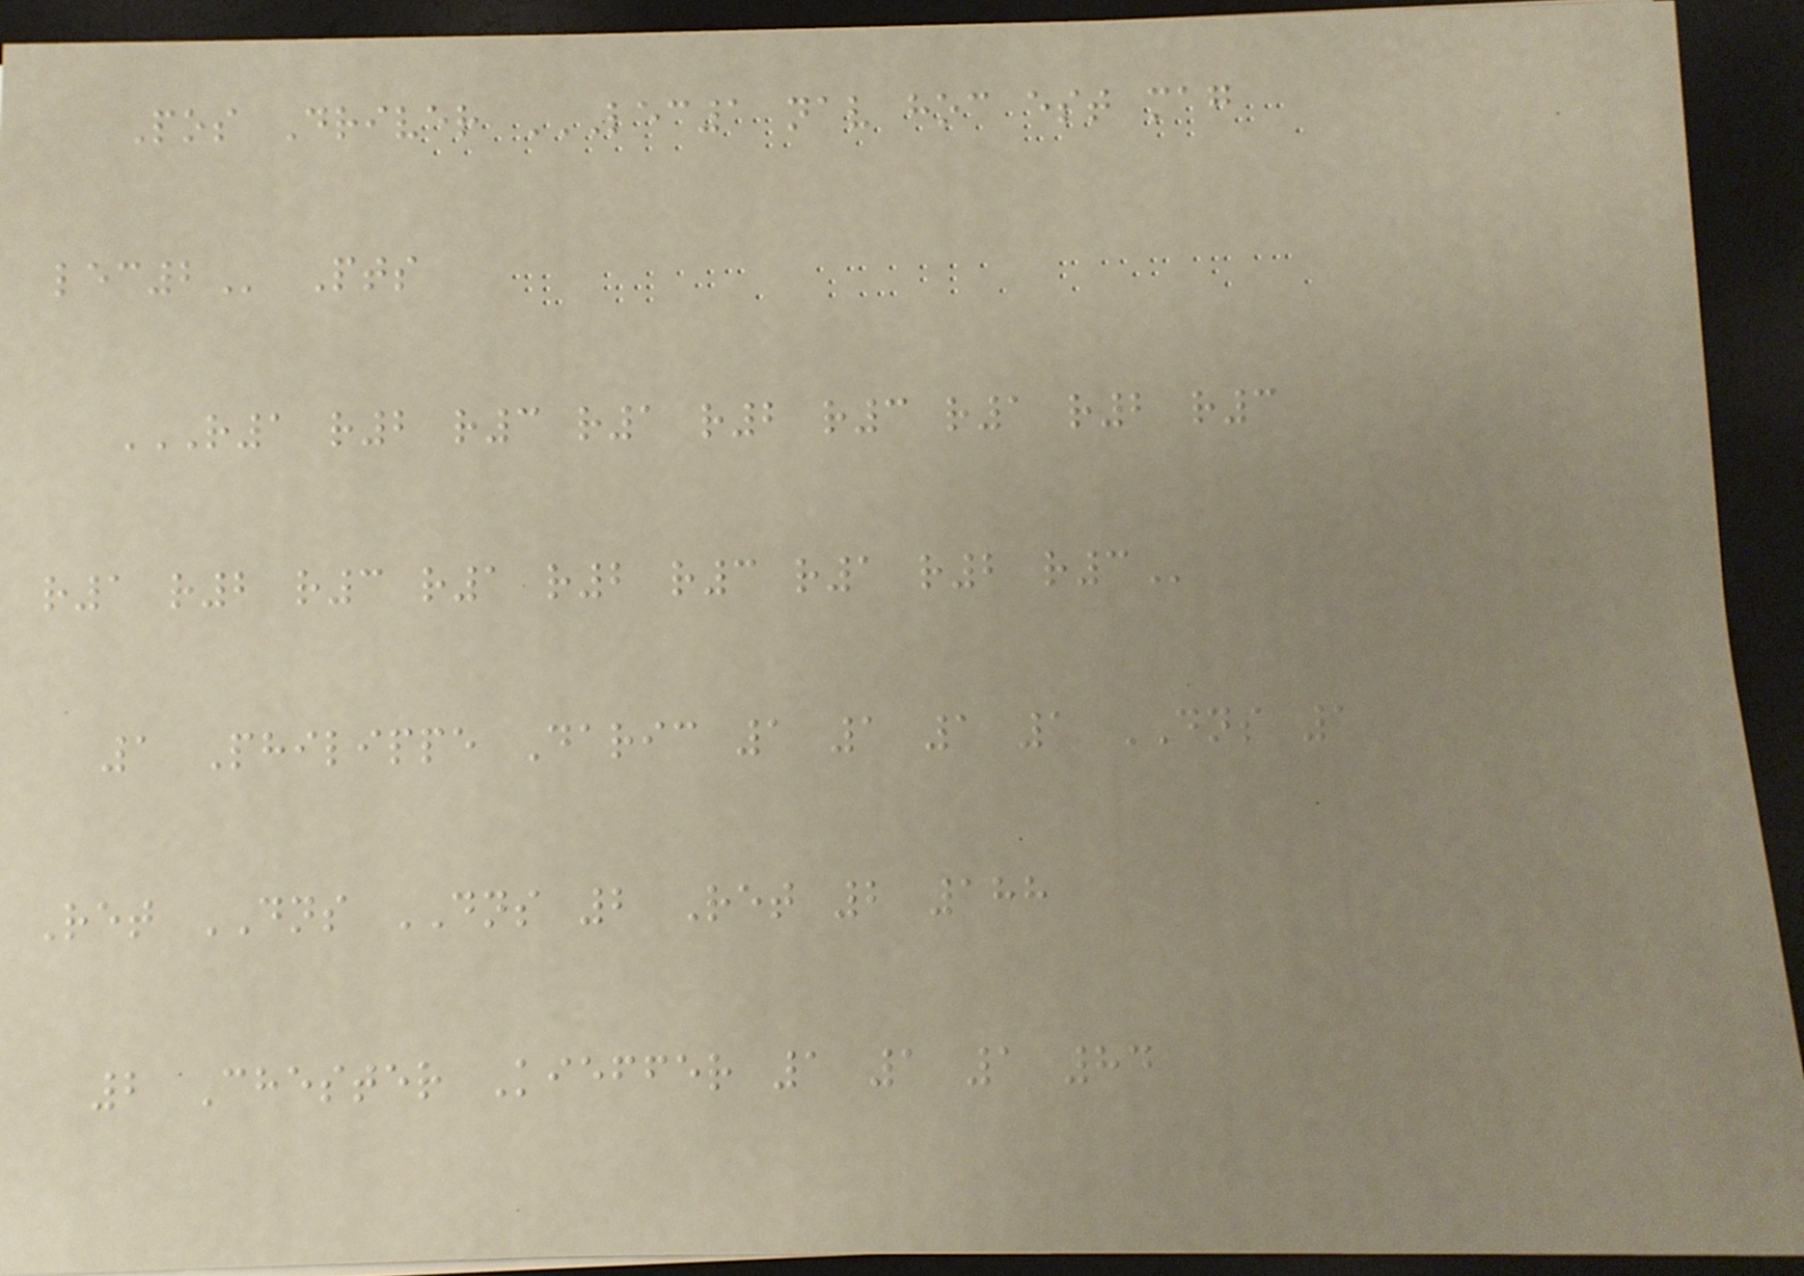Pos Driver LEC1 NAV HOC EST MAG
LEC2 Pts
R1 R2 R3 R1 R2 R3 R1 R2 R3
R1 R2 R3 R1 R2 R3 R1 R2 R3
1 Philippe Daric 1 1 1 1 DNS 1
Ret DNS DNS 2 Ret 2 188
2 Chester Kieffer 1 1 1 84
